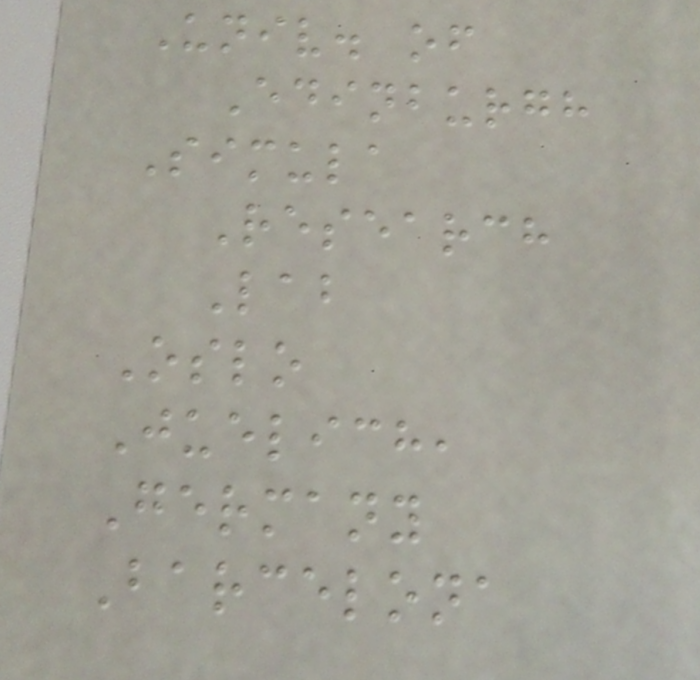Univ. of
Edinburgh
Simula
Research
Lab
Oslo
Juelich,
Germany
Barcelona
